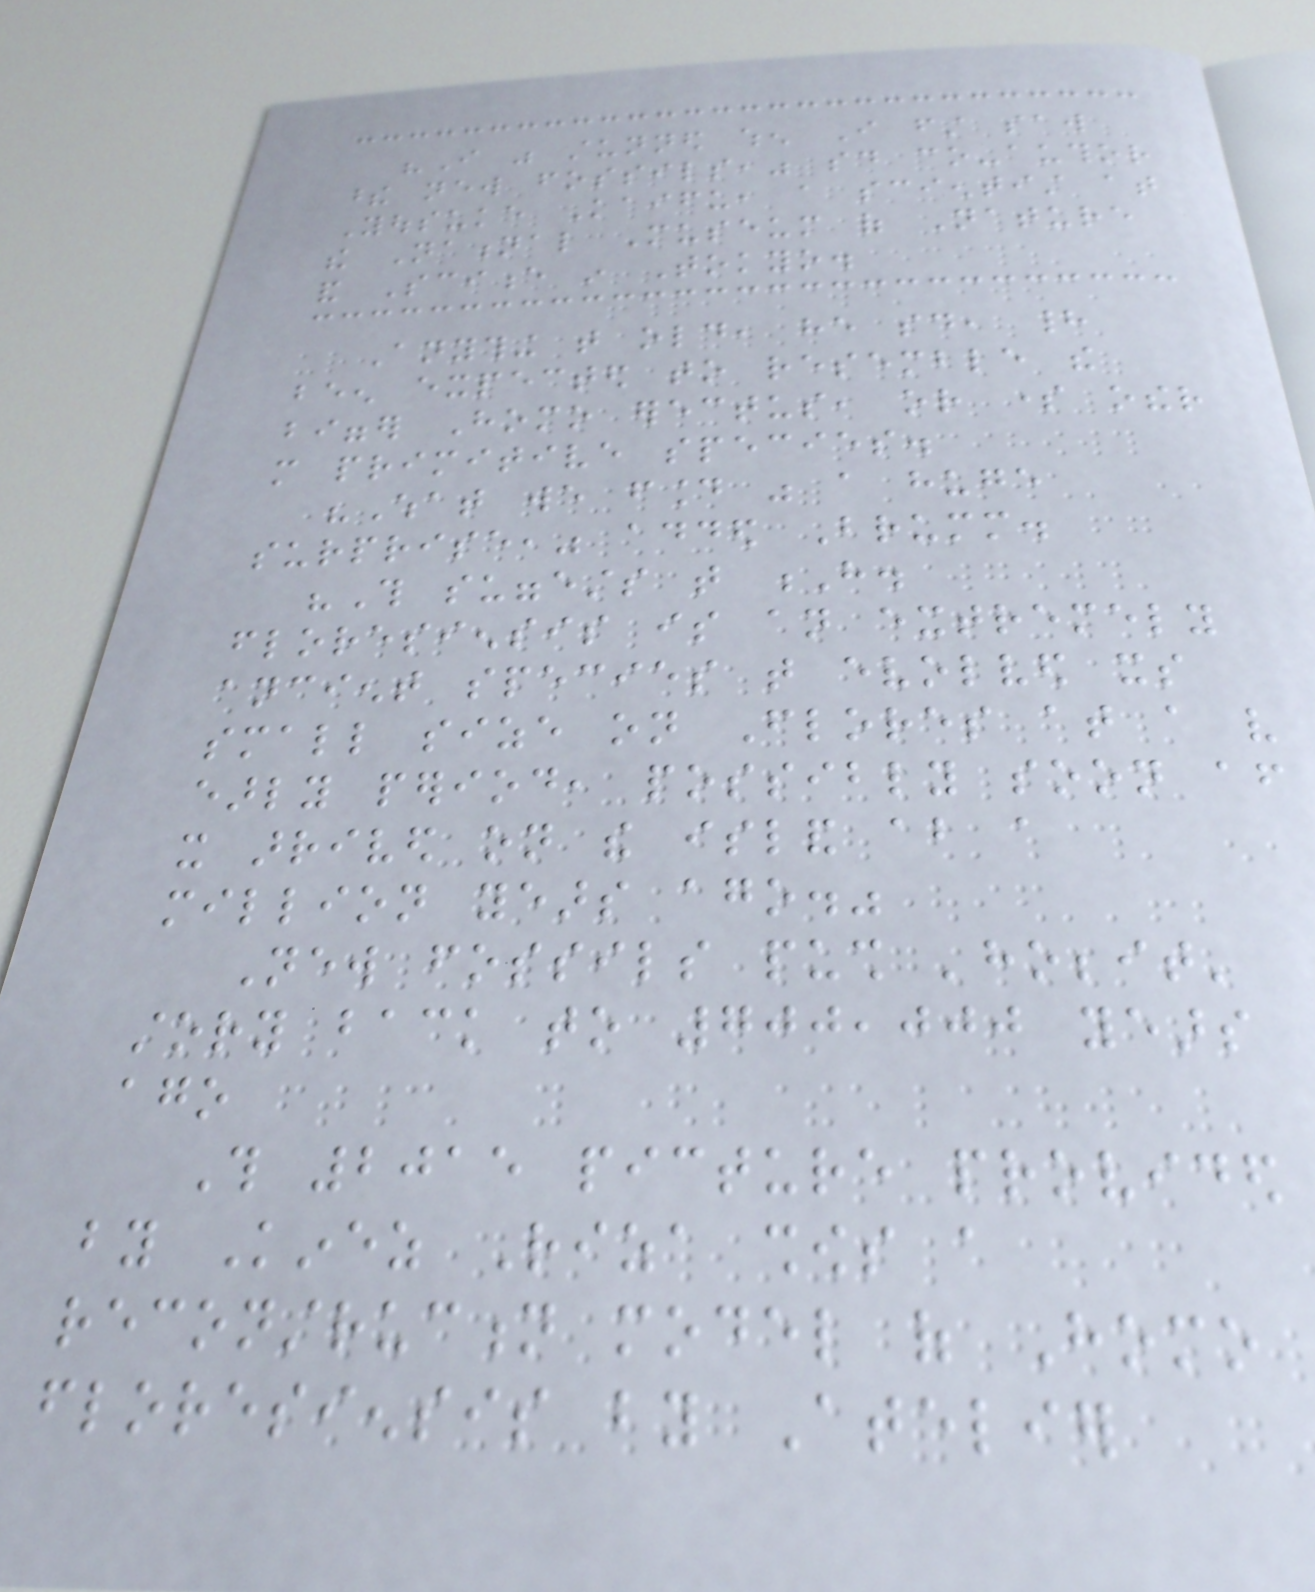"I was stunned when I first saw
these new fossils," said co-author
Yousuke Kaifu, a scientist at
the National Museum of Nature
and Science in Tokyo.
Anything that old, he said, had
been expected to resemble the
bigger Homo erectus, or some other
more primitive species.
"What we found was a huge
surprise," added Brumm.
"This suggests that H.
floresiensis is an extremely
ancient species that evolved its
small size on Flores at a very
early period, possibly soon after
it arrived on the island about a
million years ago."
New fossils push 'hobbit'
story back to 700,000 years
ago
This 2015 picture provided
by Kinez Riza shows a
reconstruction model of Homo
floresiensis by Atelier
